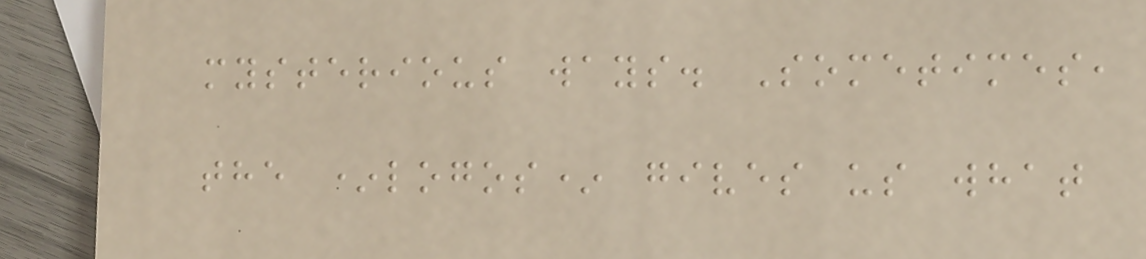mysterious ways. Sometimes,
the *logos* gives us what
